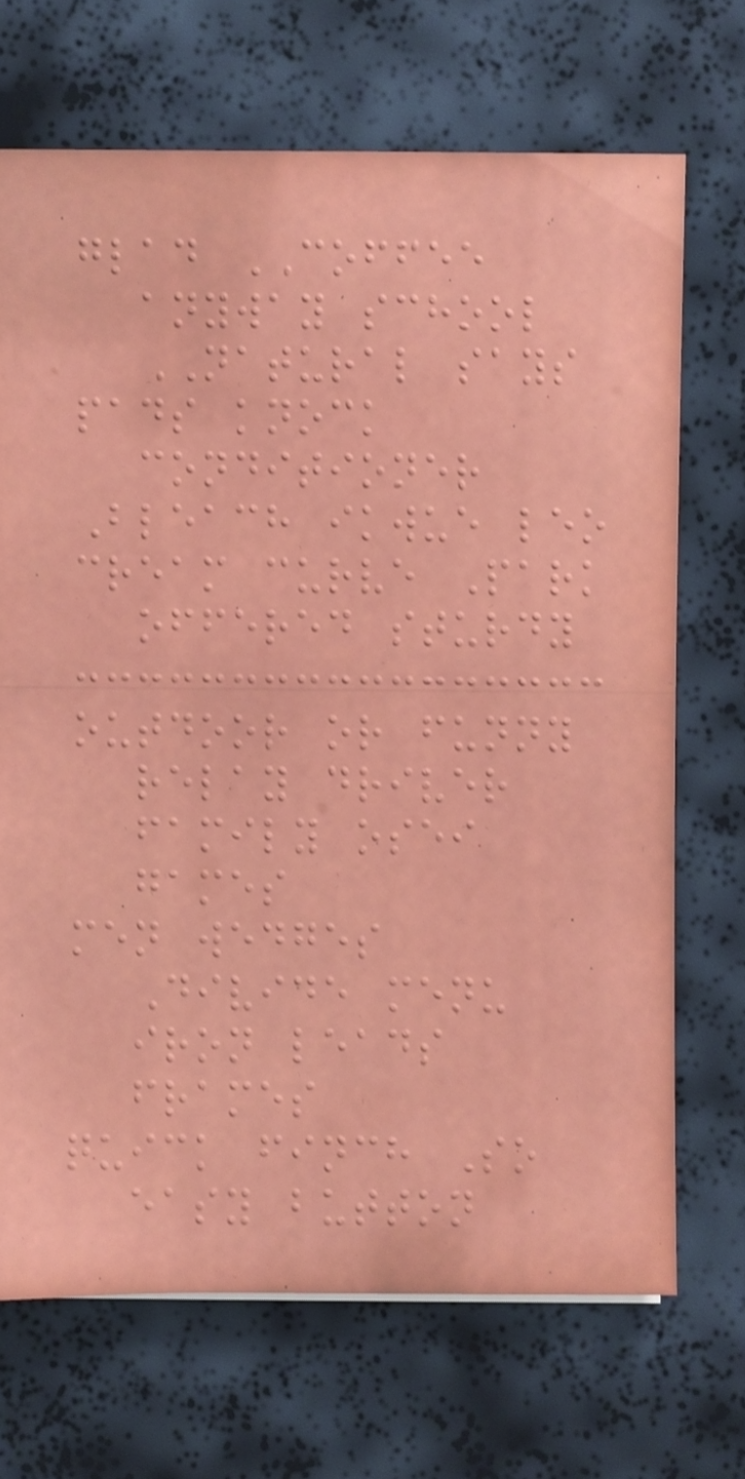glad COFFEE
anyway school
NATURAL says
pads knock
conditioner
Bleach ikwue leo
cream curve Park
offered sturdy
outdoor or funny
relay driver
family osei
games
men wedges
Divide menu
iron leads
frames
quick finch So
easy button
